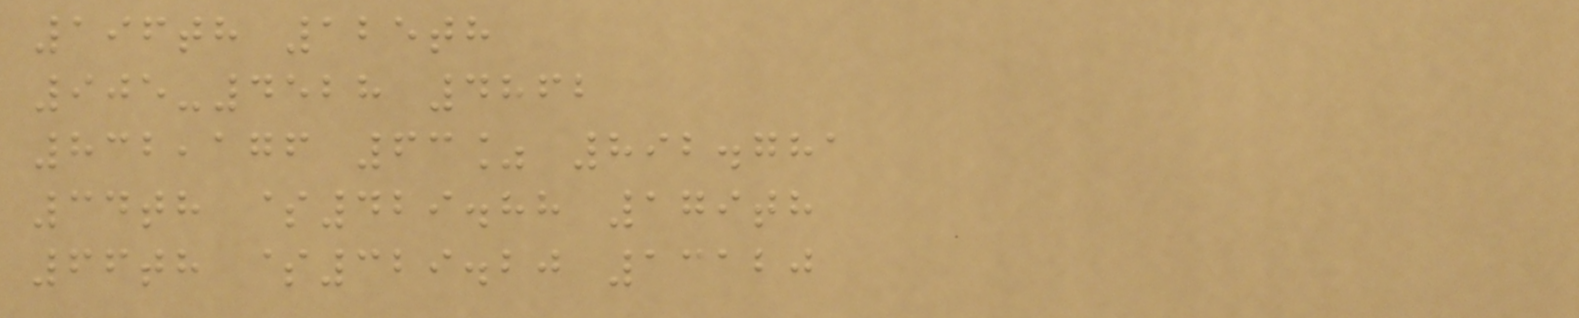196th 125th
905-4528 4862
832,176 63% 892.781
34th $429.88 179th
66th $329.20 13120
